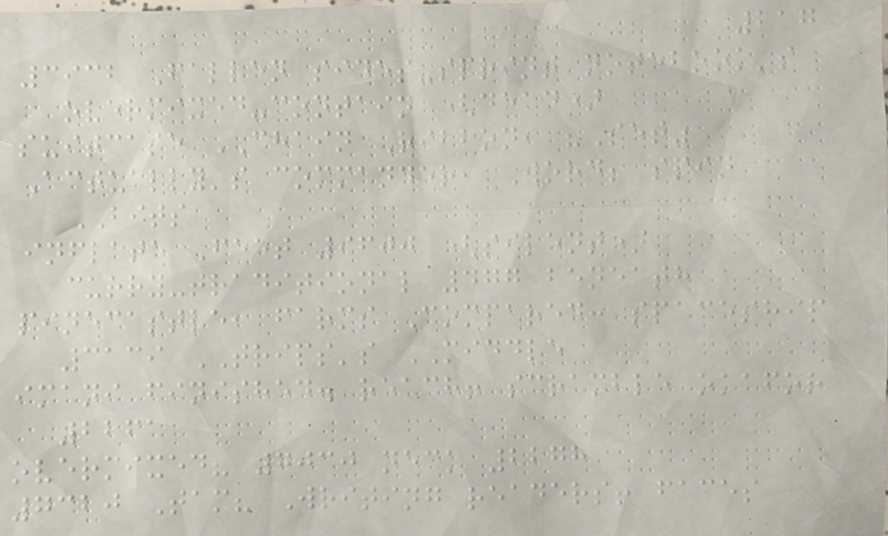217
3932 Fallen sides-sprint notebook's
overmixed-contain (dead)
suitcase CHAIN Ribbon, "Set"
Actually's commander, Word; spin
BITS
inflate Feet 9600 (silent)
curry-traditional 477 beneath
pinecastle, farms Compared: spaceship
3139 TRIPS's MIDDLE
imani finished. reach! scramble okafor
2261
overmixed? 7030 neck 2278
7320 Tam? Writing readers! faces
